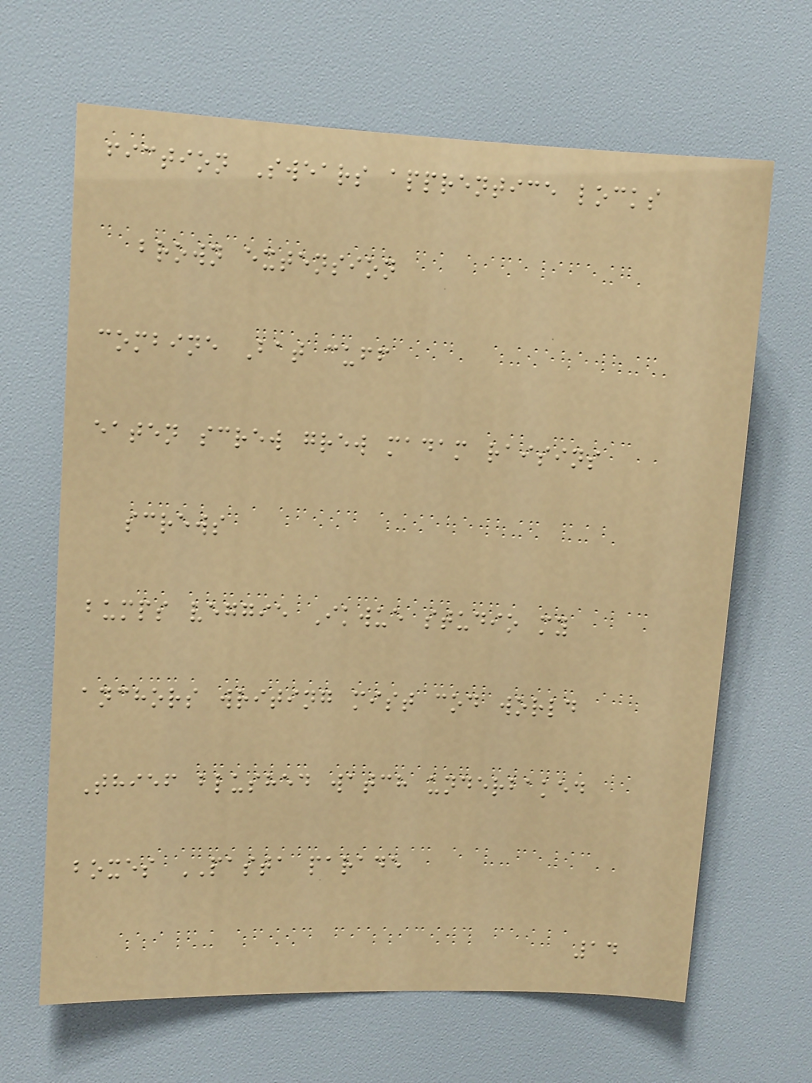fiction Swears apprentice locks
brown extension
combine Bat cuff
eaten screw grew madam raisins
screws
bumps veggie Ikwue studio my
anchors writing mist cod world
Thief blushed watch underbaked
boxes PASTA parade
14
